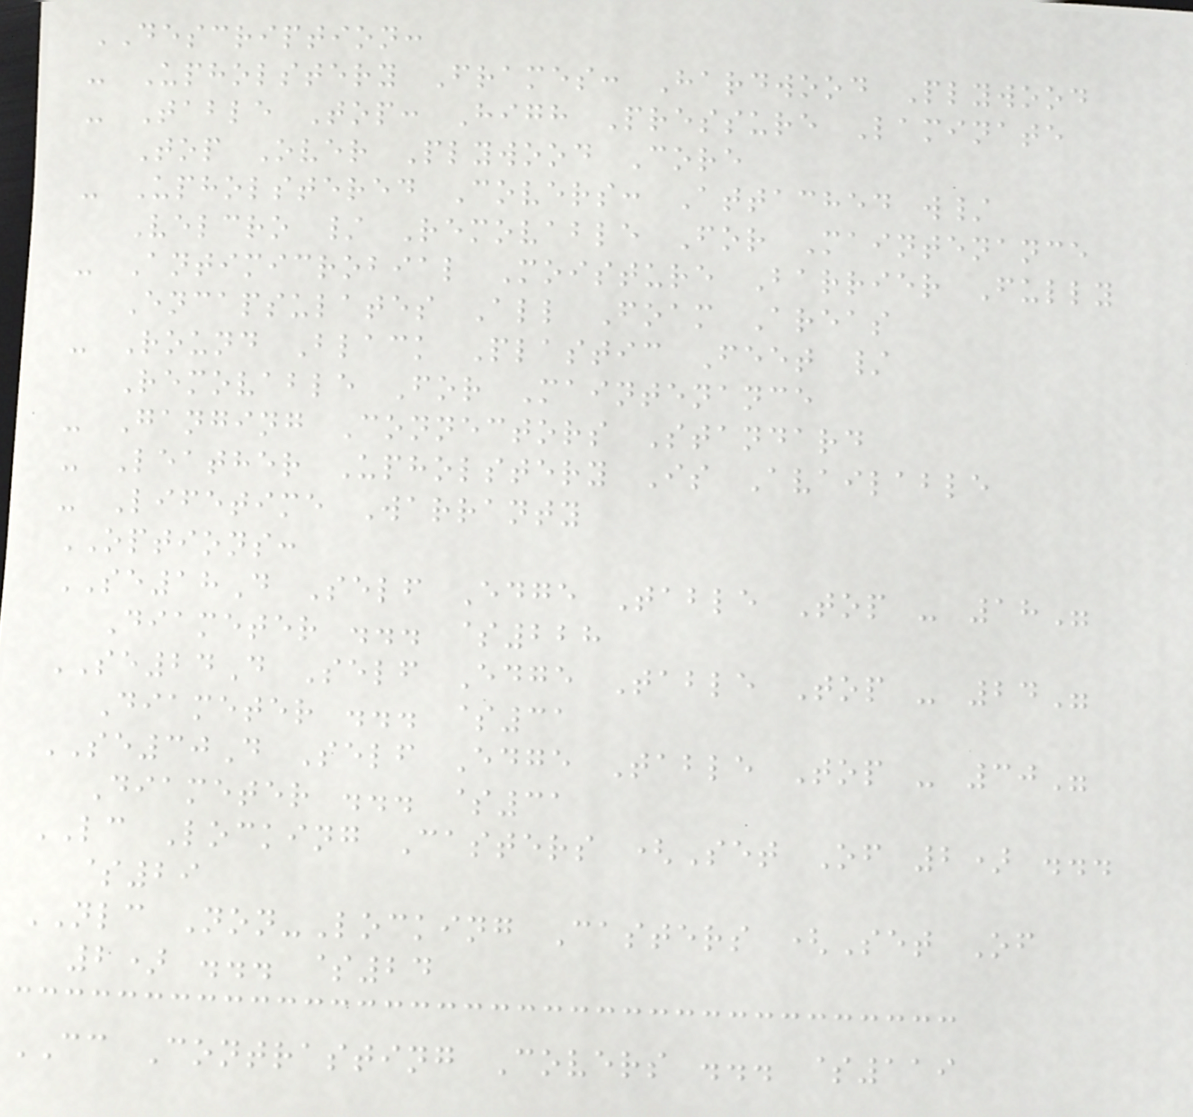DESCRIPTION:
- Upholstery Frames: Hardwood Plywood
- Table Top: High Pressure Laminate
Top Over Plywood Core
- Upholstered Covers: Attached w/
Velcro / Removable For Maintenance
- Antimicrobial Moisture Barrier Fully
Encapsulates All Foam Areas
- Round Black Plastic Feet /
Removable For Maintenance
- Ganging Connectors Standard
- Leather Upholstery Is Available
- Lifetime Warranty
OPTIONS:
SE18D Self Edge Table Top - 18"
Diameter ... $228
SE24D Self Edge Table Top - 24"
Diameter ... $31
SE30D Self Edge Table Top - 30"
Diameter ... $31
LC Locking Casters (Set Of 2) ...
$29
NLC Non-Locking Casters (Set Of
2) ... $24
CC Contrasting Covers ... $119
